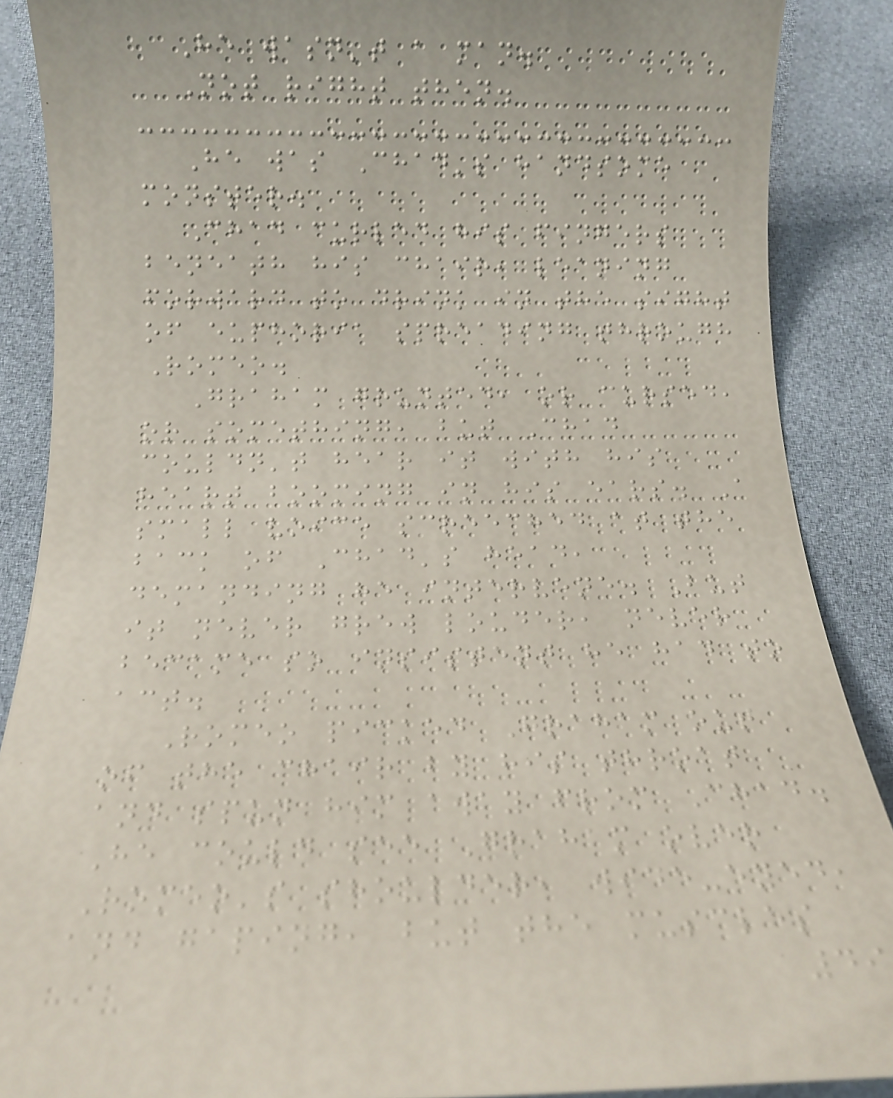He wasn't a man.
Not right then.
He was Chad's handsome
monster.
Chad curled his fingers
beneath his chair, leaning
forward to drink in the sight
of euphoria spreading through
Romeo.
Graham grunted, or cursed,
or something, but Chad
couldn't hear it with his
heart booming in his ears. A
small voice screeched at the
back of Chad's head,
demanding he intervene. But
it never grew louder, never
became so insistent he had to
act.
Romeo picked Graham out
of the chair by his throat
and spun him away from Chad.
He could see Graham over
Romeo's shoulder, wide-eyed,
and gaping, but the muscles
49
